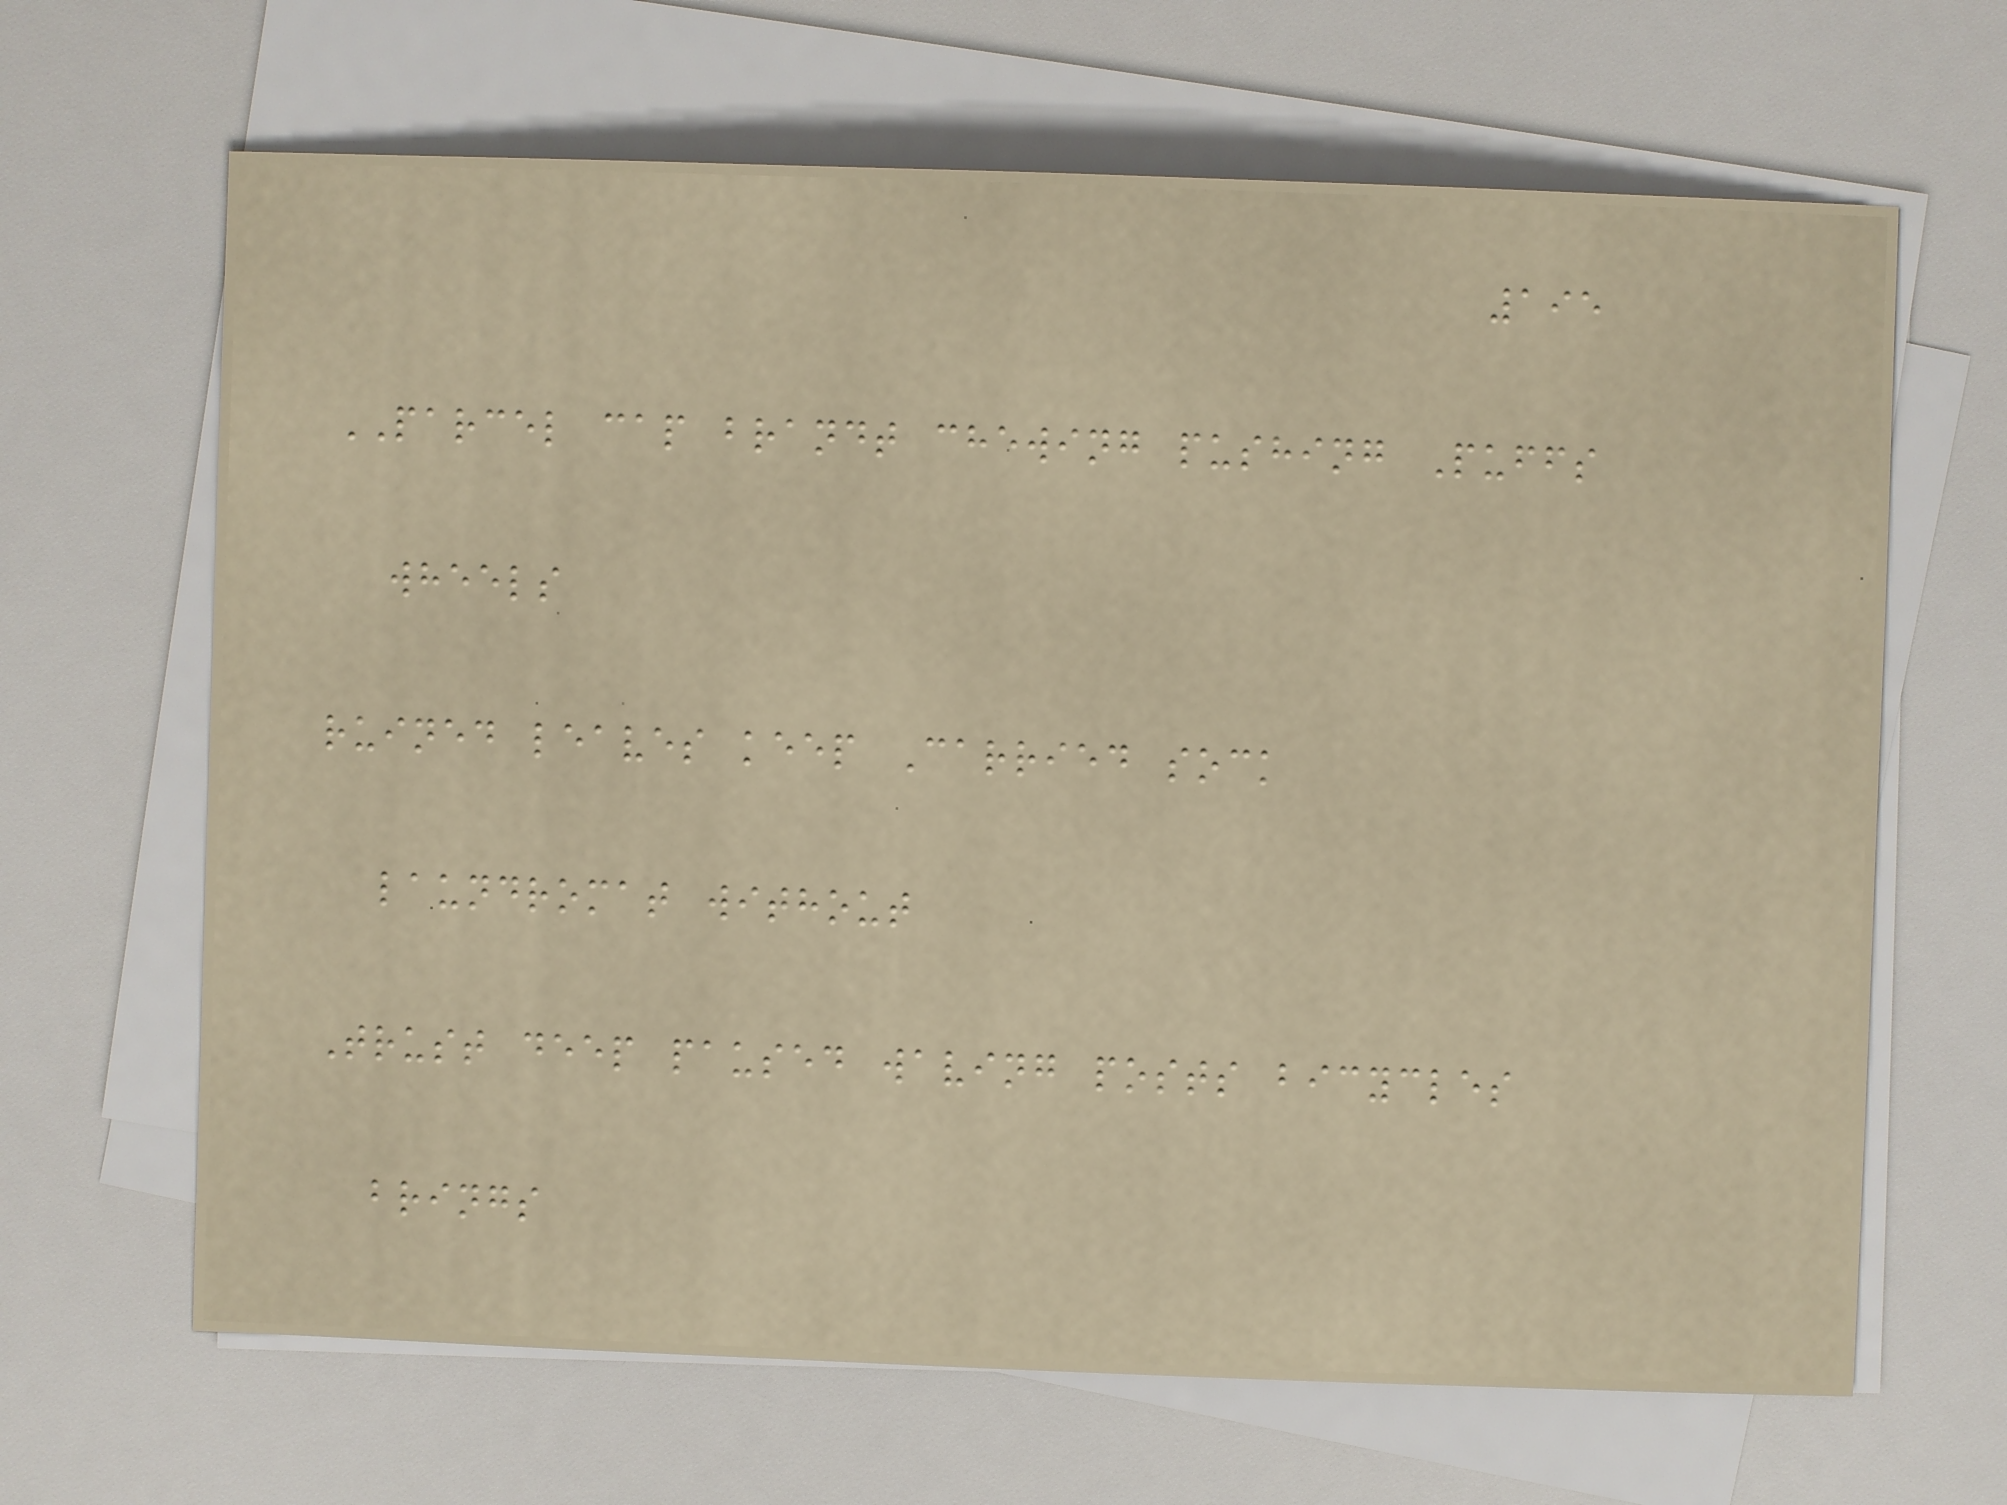195
PARCEL cap brandt chewing pushing Puffs
wheels
ruined leaves keep Carried sock
laundromat without
Trust deep paused waving posts bicycles
brings
